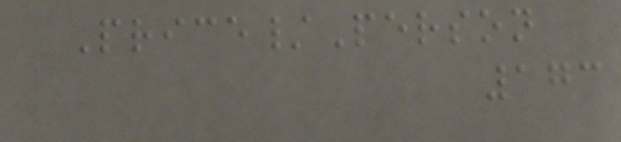Price/Person
173
